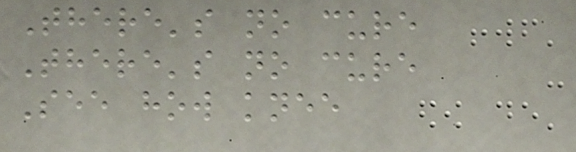There's no cure
There's no cure
See how knee
